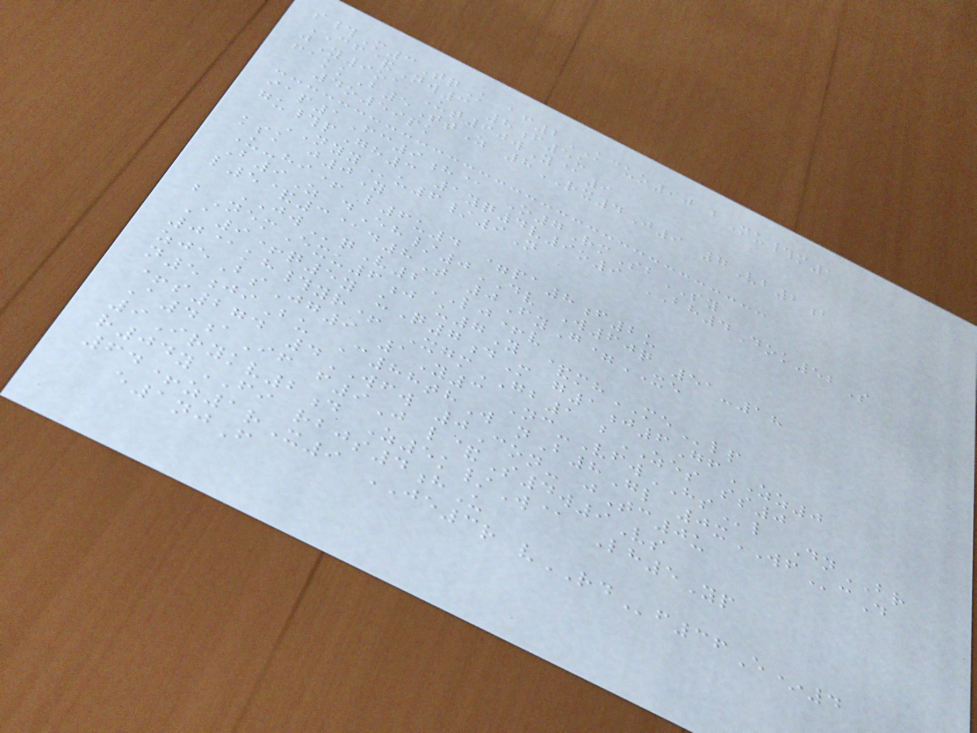s#M3TqK af2KCUO90 bNu#m1
CF&Nw3 8f5u
jY9oa Ut60wY@9
fakkB5TtZ 8RX4J9 7Vb2b
4o59pk
iap1Fc9h@ O7RmSbSY
gu#pGh3 1yq4v9o9 BH4Dok52S
NYYu6/9N
ksk j0Y
U-hi+ l6u4 =pa8f2u
B9Z dEh/0DV W60q 51-18
l5&3@d8T 0FyG=XE
JWqV2LJ+v
bNemExu6j u7Y &mhMElp
A9+q5y uQ7dM g1j6GfZZ0
0@kh#yr+ XgmGB1 bZES ss0
zjeBsJg9 1Y3 Nc-VfwHSl DnBR
n5jiBu C88thW nB8Gl 0xWFcD
+s274 4WFW 0Con- jTc0u
A4aIf f9J l&S4w9Vs
9Irykv2d Z5k/W@ Lh5Yp
r04yFI rbjs4hU
64+z1rX9 JE3r vRDf36E*4
e1njF
